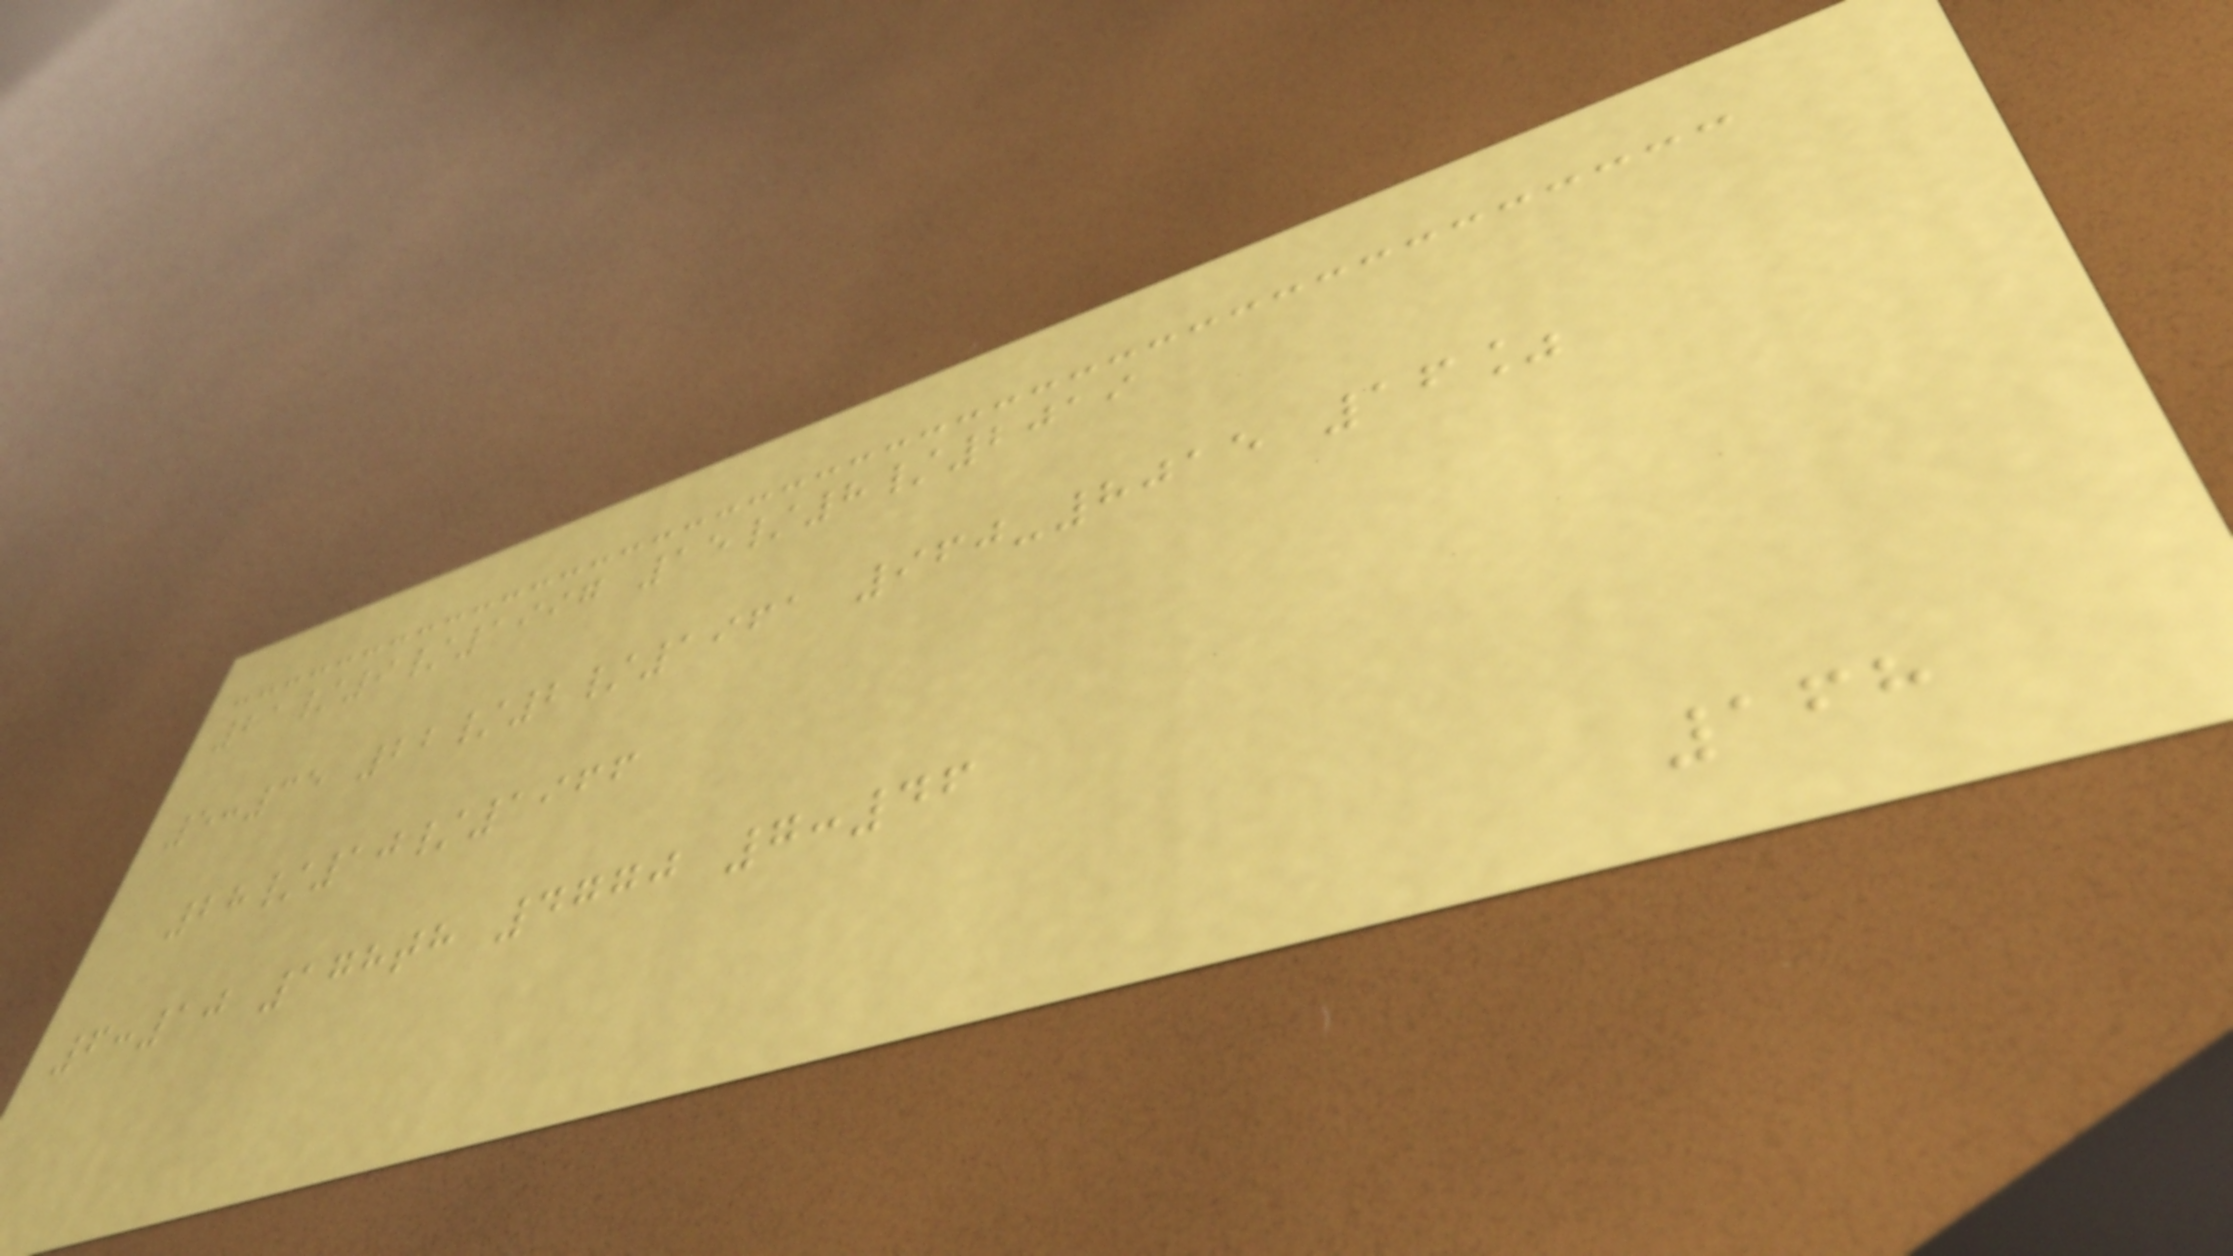21/9/1997 15/8/2019
5:35 22/2/1961 960-8015 16%
28/10/1966
6:10 178th 4770 7:46
168
